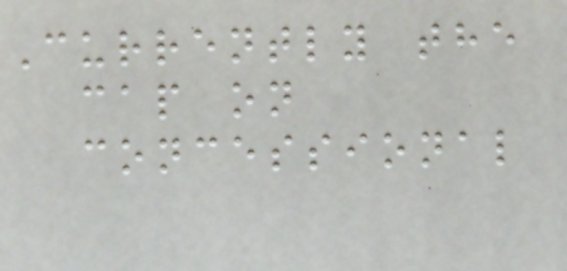Currently the
cap on
concessional
